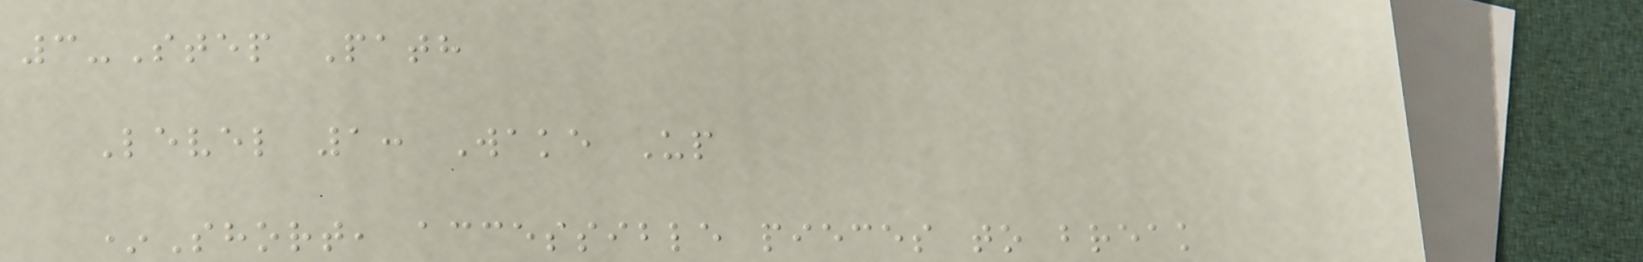3-Step Path
Level 1: Wake Up
*Short, accessible pieces to break
